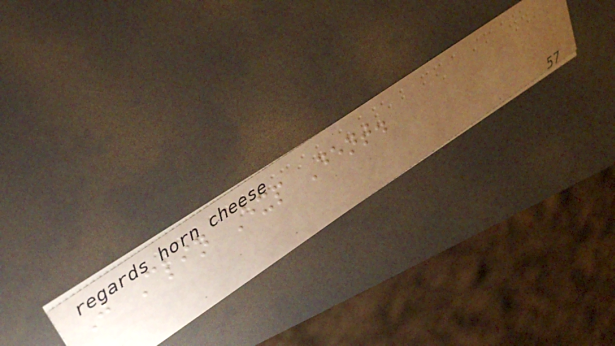J Clin Exp Dent.
